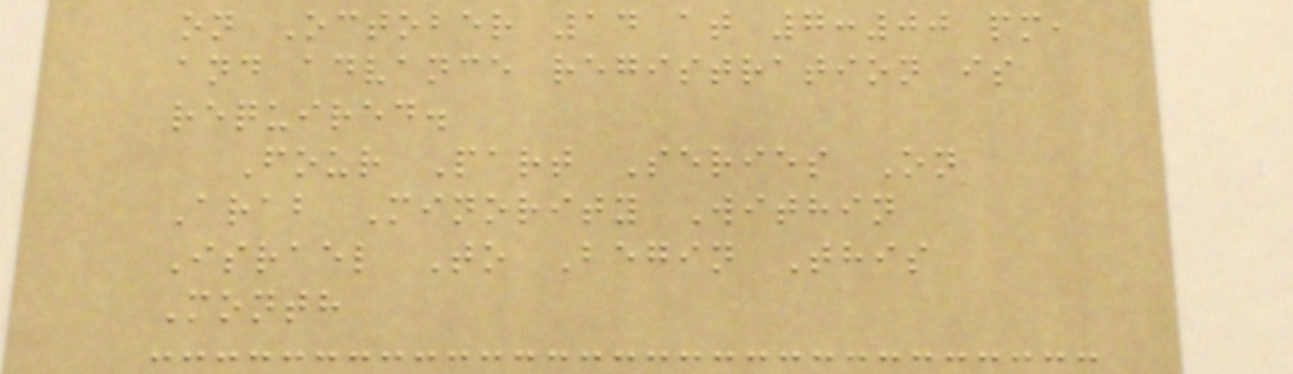on October 14 at 7:00 pm,
and advance registration is
required.
Four Part Series On
Arab Minority Within
Israel To Begin This
Month
